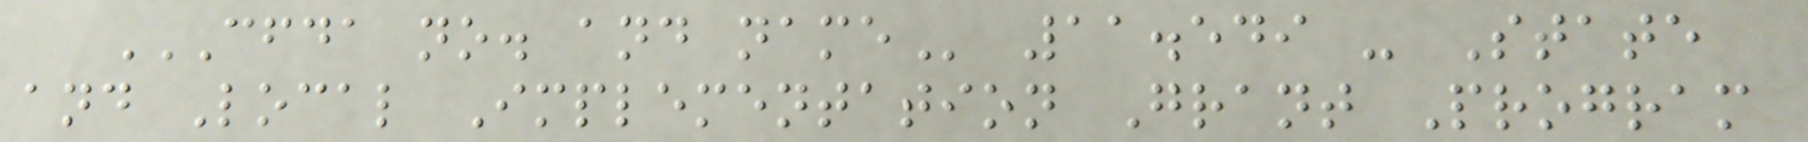CFDA NO. AND NAME 11.549 - State
and Local Implementation Grant Program
